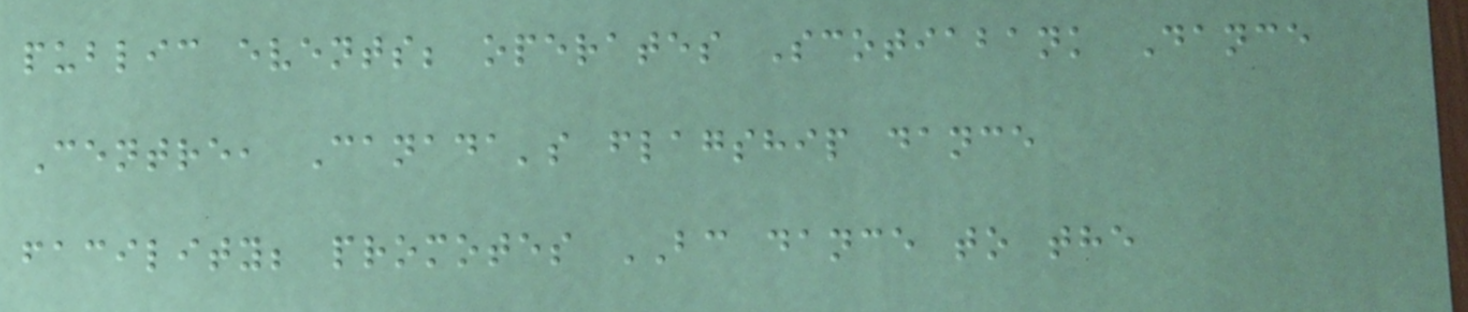public events; operates Scotiabank Dance
Centre, Canada's flagship dance
facility; promotes BC dance to the
